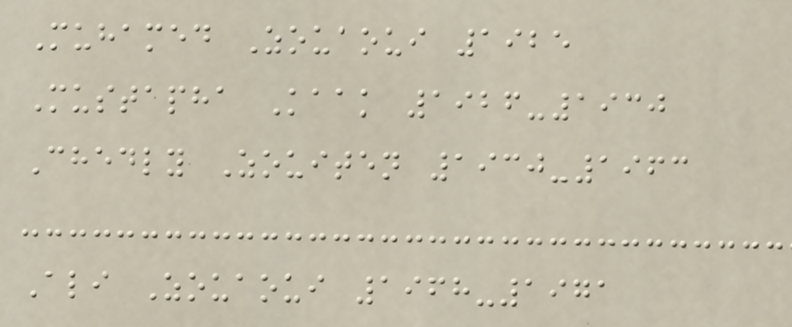Muhamed Zouaoui 1925
Mustapha Kaak 1926-1930
Chedly Zouiten 1930-1963
Ali Zouaoui 1968-1971
